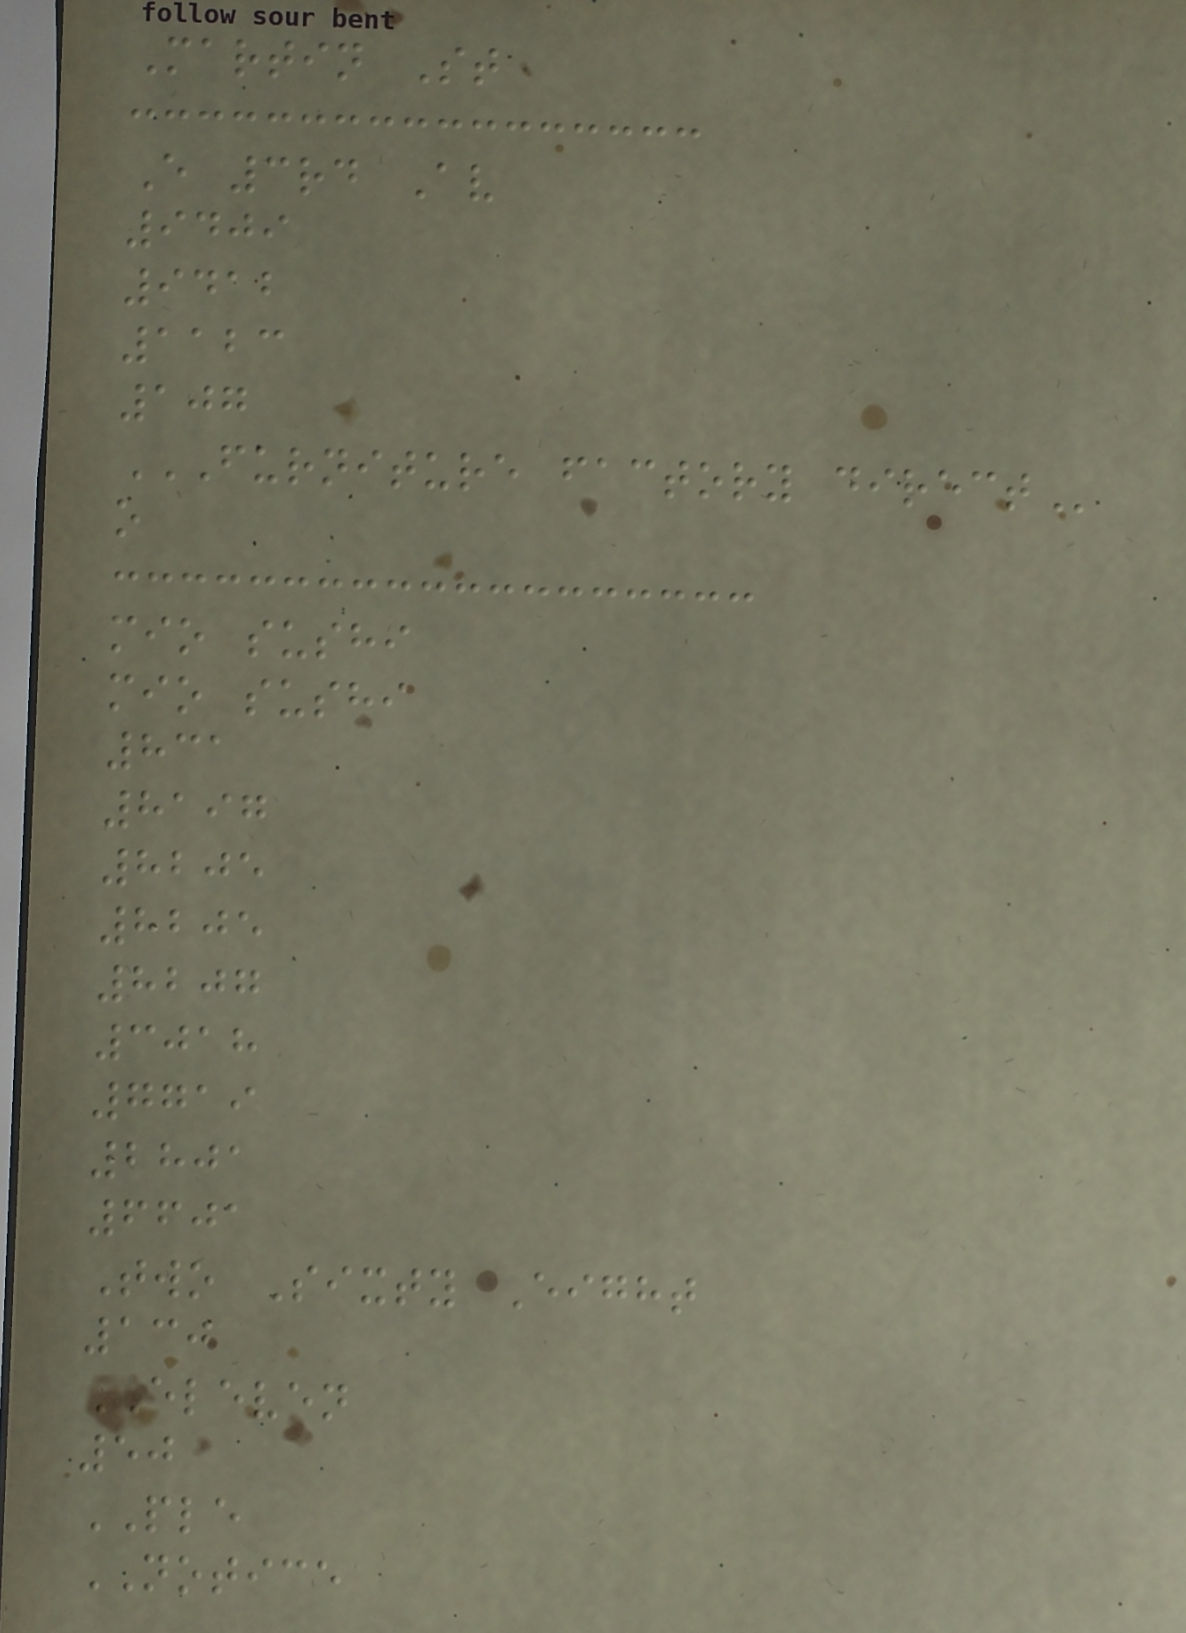Martin St
E 3rd Av
9409
9412
1123
107
FURNITURE FACTORY DIRECT
o
mio sushi
mio sushi
831
8197
8205
8205
8207
3018
7719
2801
6601
Two Sixty Eight
130
ELEVEN
50
PLE
NOTICE
